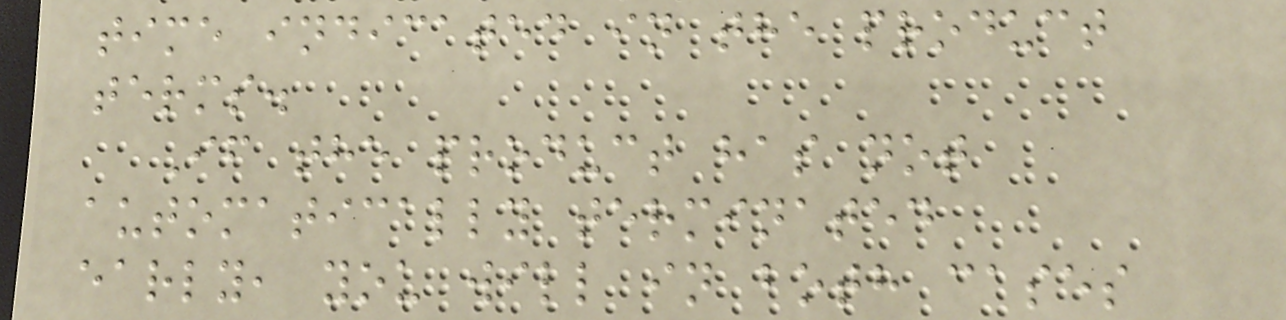time indicated in the product
terms.
If the product has not
automatically terminated
early, you will in both cases
